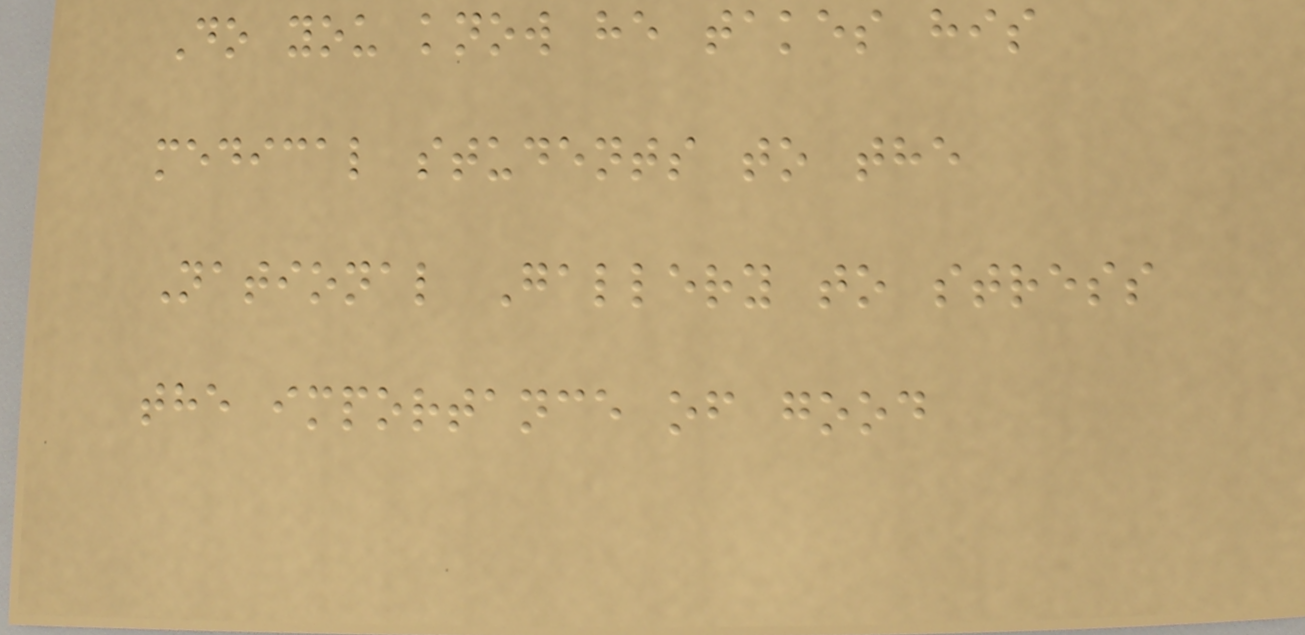Do you know he takes his
medical students to the
National Gallery to stress
the importance of good
